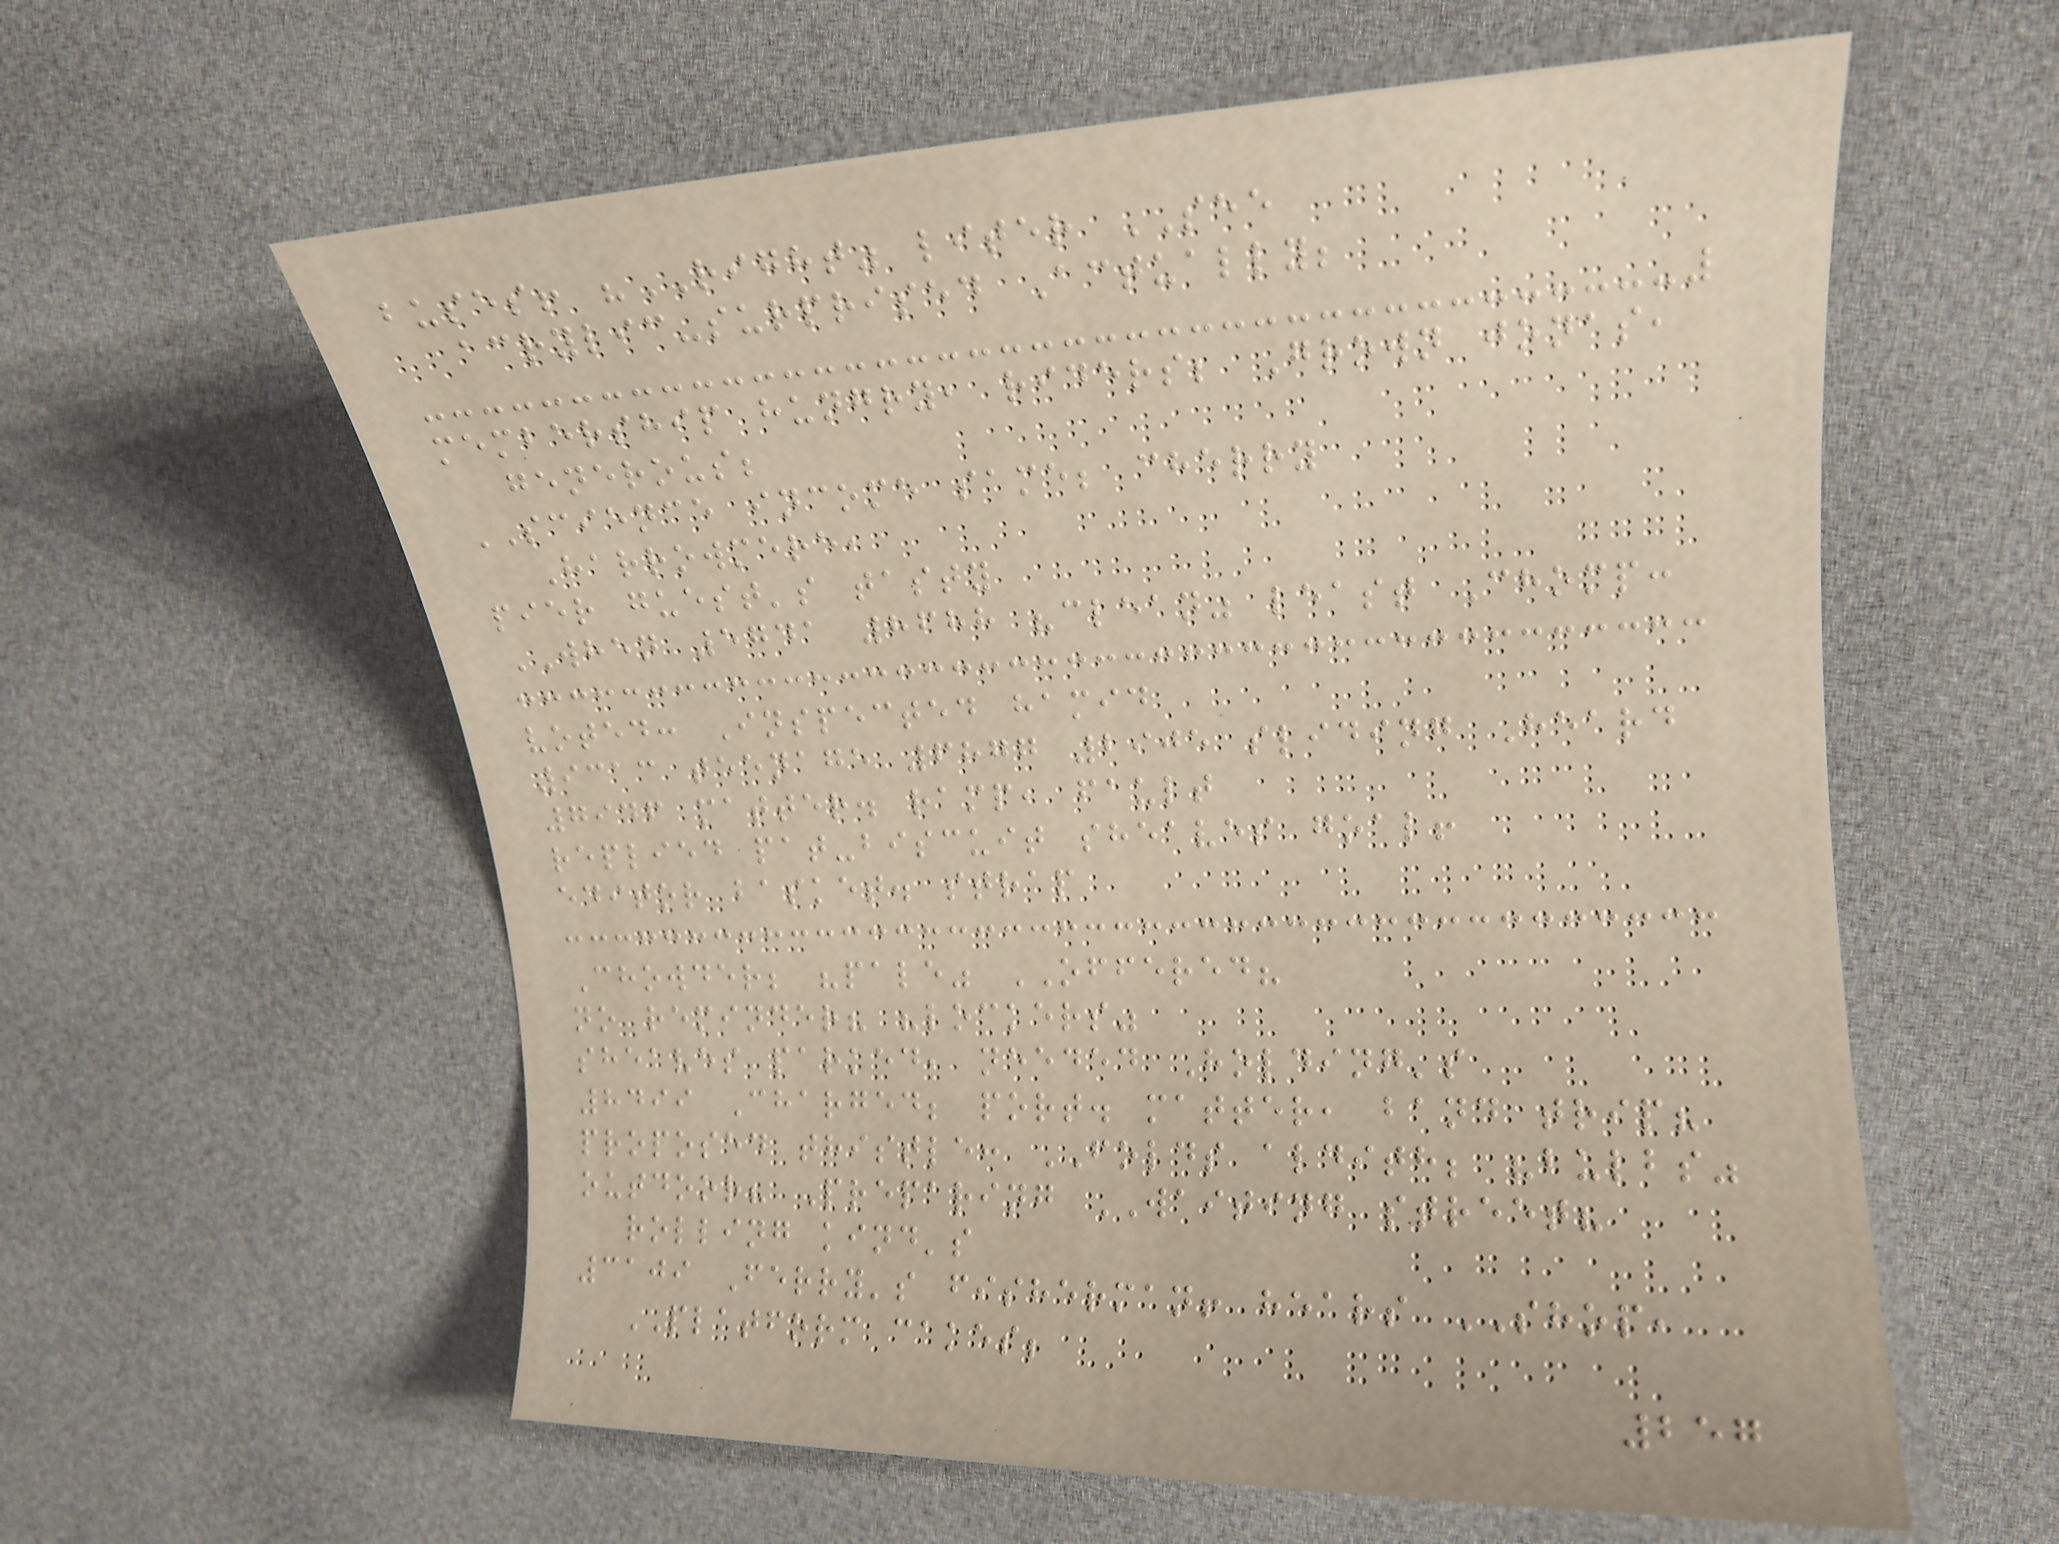buses! "RIGHT" liter SEE
acrylic-surprised Actually;
membership hungry, riders; Grown jonas,
generous;
SCIENCE income same; cherry
Harrowmere,
pier guest's tasty
WHEN 5741 8688 "clean" least Chomp:
voted: Inspected hamid
9313 teenage 6877 2905 sliding Heard
7946 matter. ramp, fault
replied pat-biscuit sheaves goal!
editor basket. strap
Chowder; "pale" OFFERED?
no reminder? "lockers"
sheaves parked, needed Holding's
8499 Charged; port. matter, band trip?
proposed thistle: FOLDS aldith; "bulbs"
outdoor? Preparing WAITING street?
rolling kind's
3109 Ferry's fisherman! hears SHOP,
PLATFORM cakes;
257
